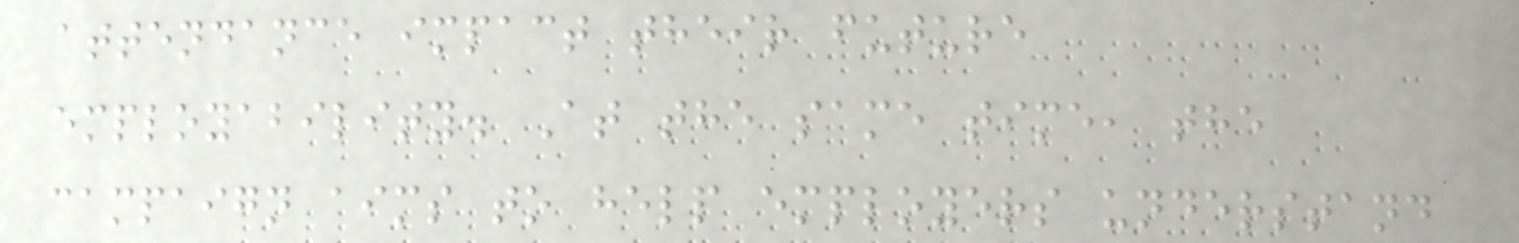attendance impact their future
employability. At the same time, the
campaign aims to help employers understand
